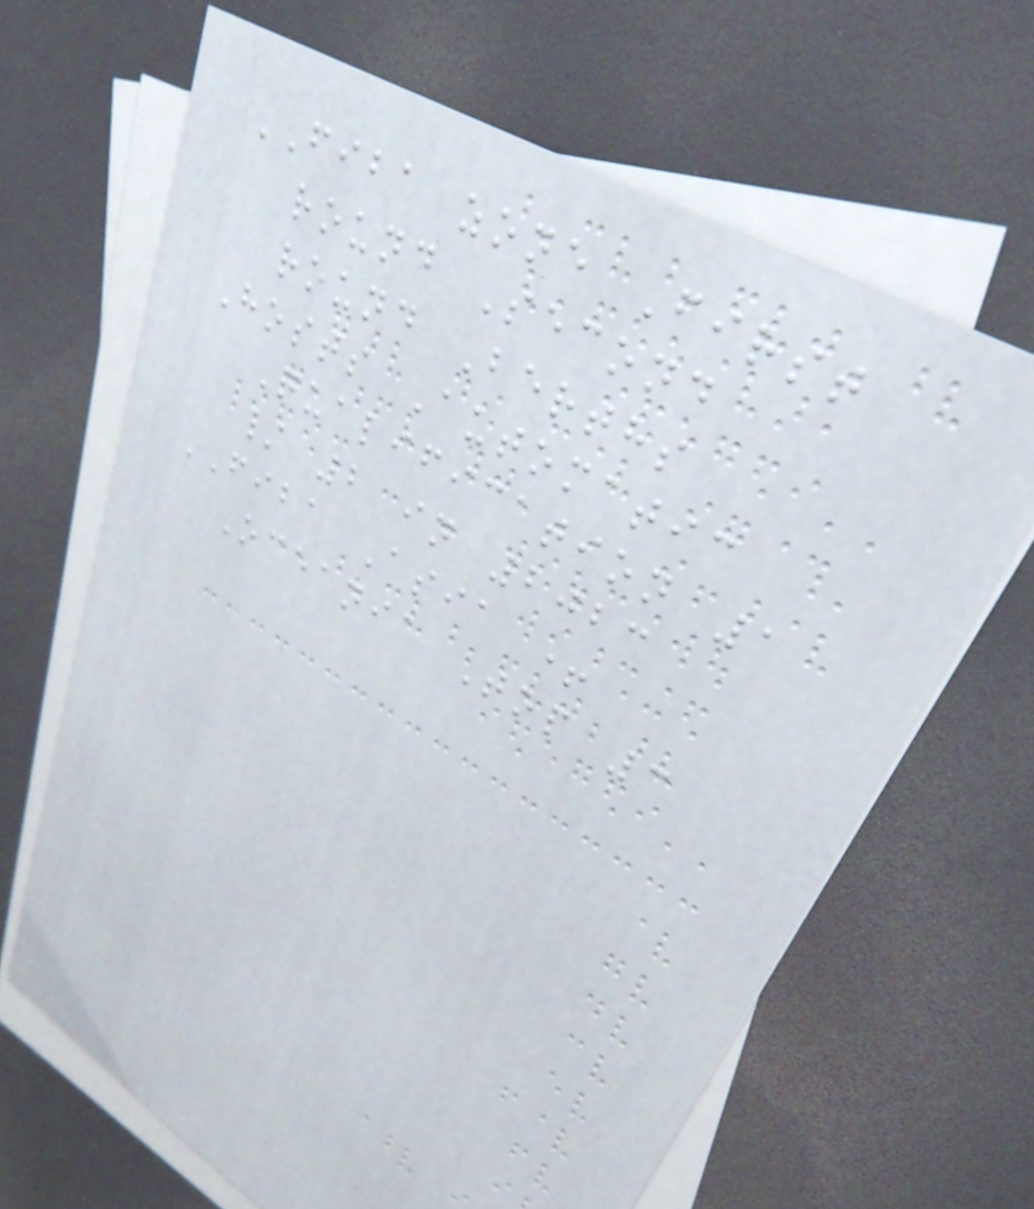FIBA zone First
round Second
round Berths
Hosts Automatic
Qualification 1
/ 2 in 2023
FIBA Asia +
Oceania Top 3
